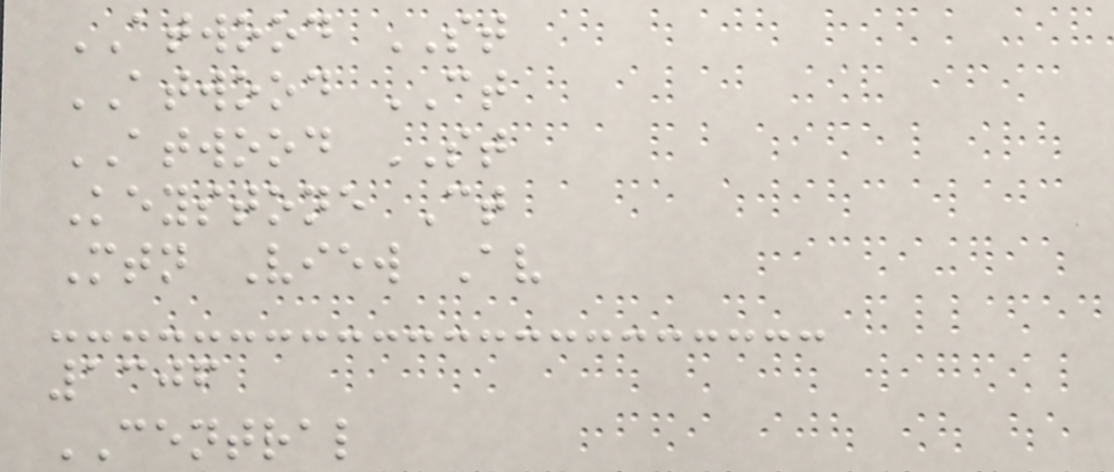ATWOOD ST
ATWOOD CT
ATWOOD ST
Keystone Ct
Mtn View Av
1306
CENTRAL
